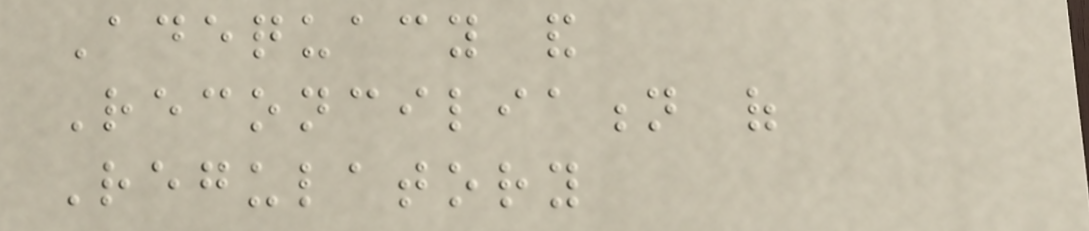Adequacy and
Reconciliation of
Regulatory
